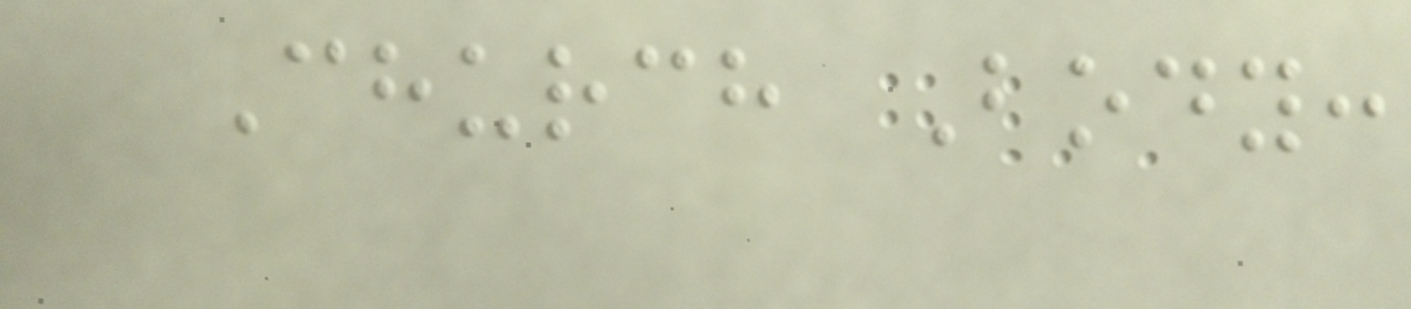Church Body:
